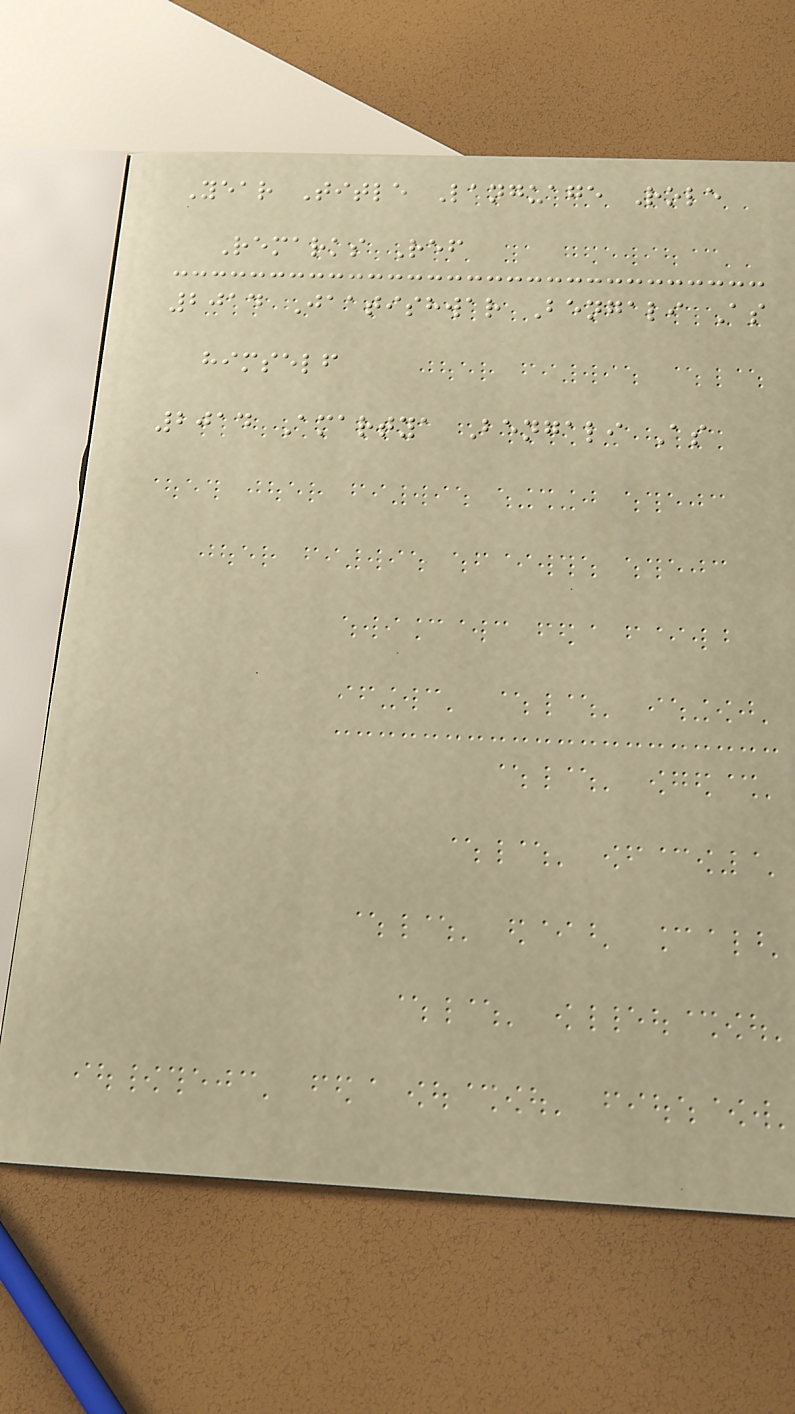Year Title Language Role
Remarks Ref
2014 Jaatishwar Bengali As
himself
2014 Amartya Bengali As
